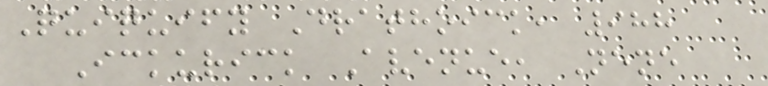Quiquify Drathoick, 988
Ickurick Avenue, Nene
